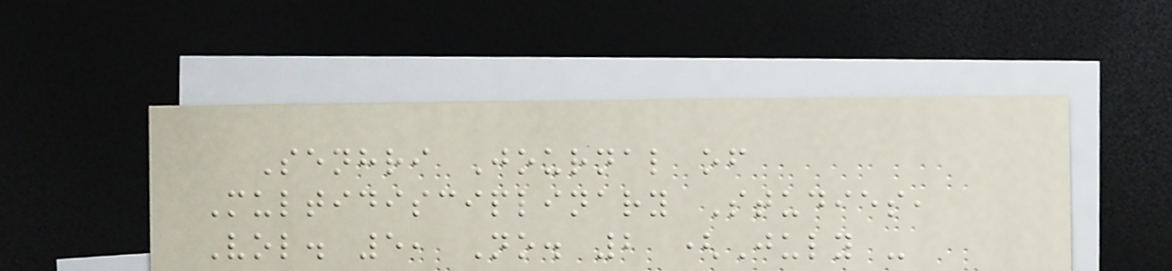Senhri Journal of
Multidisciplinary Studies,
Vol. 5, No. 2 (July -
